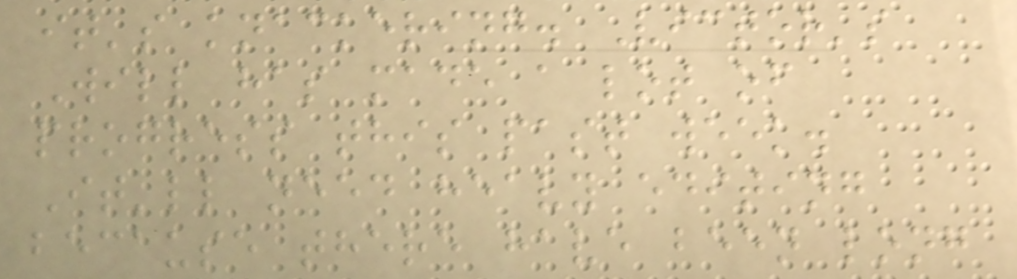it's knackering. Victor's
Will has made a lot of
progress this past week.
It'll need heavy editing
because there have been long
